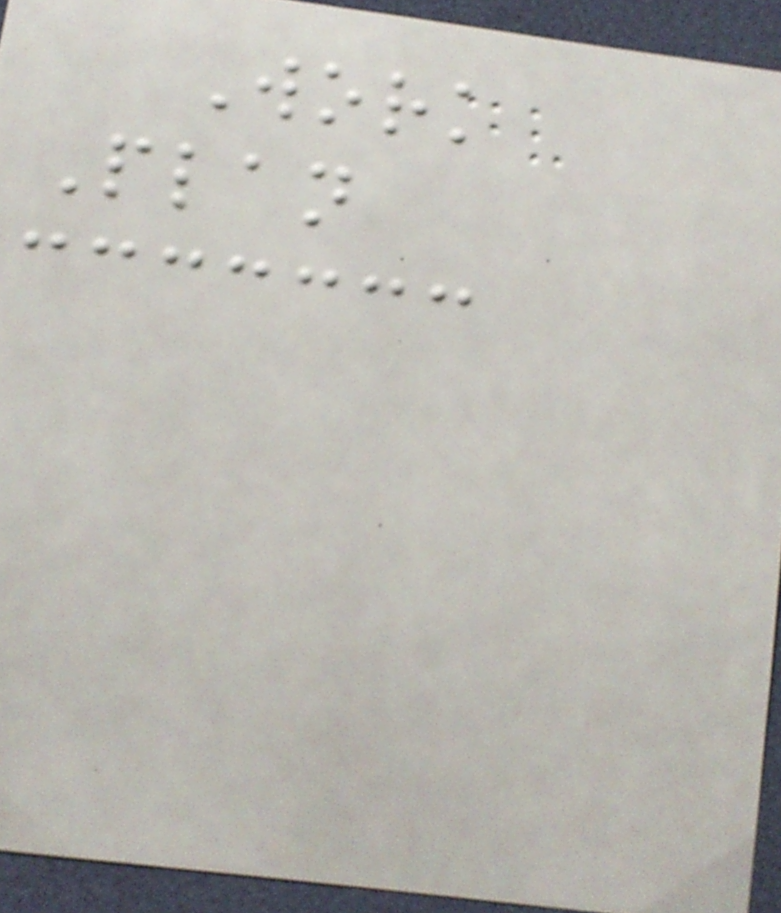Work
Plan
